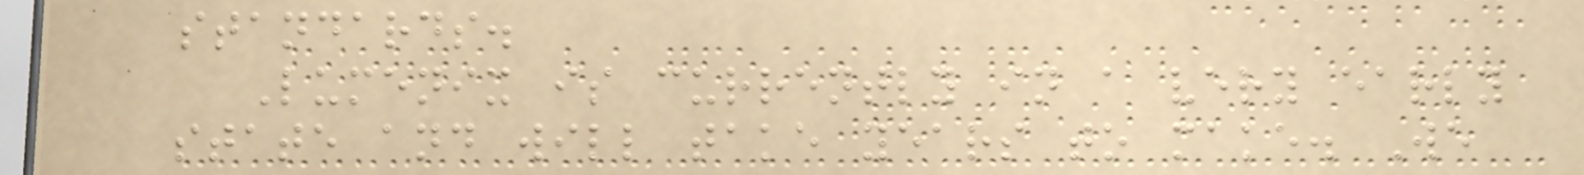standards.
Lumenix is currently in a very early
state and will take years to make. We
